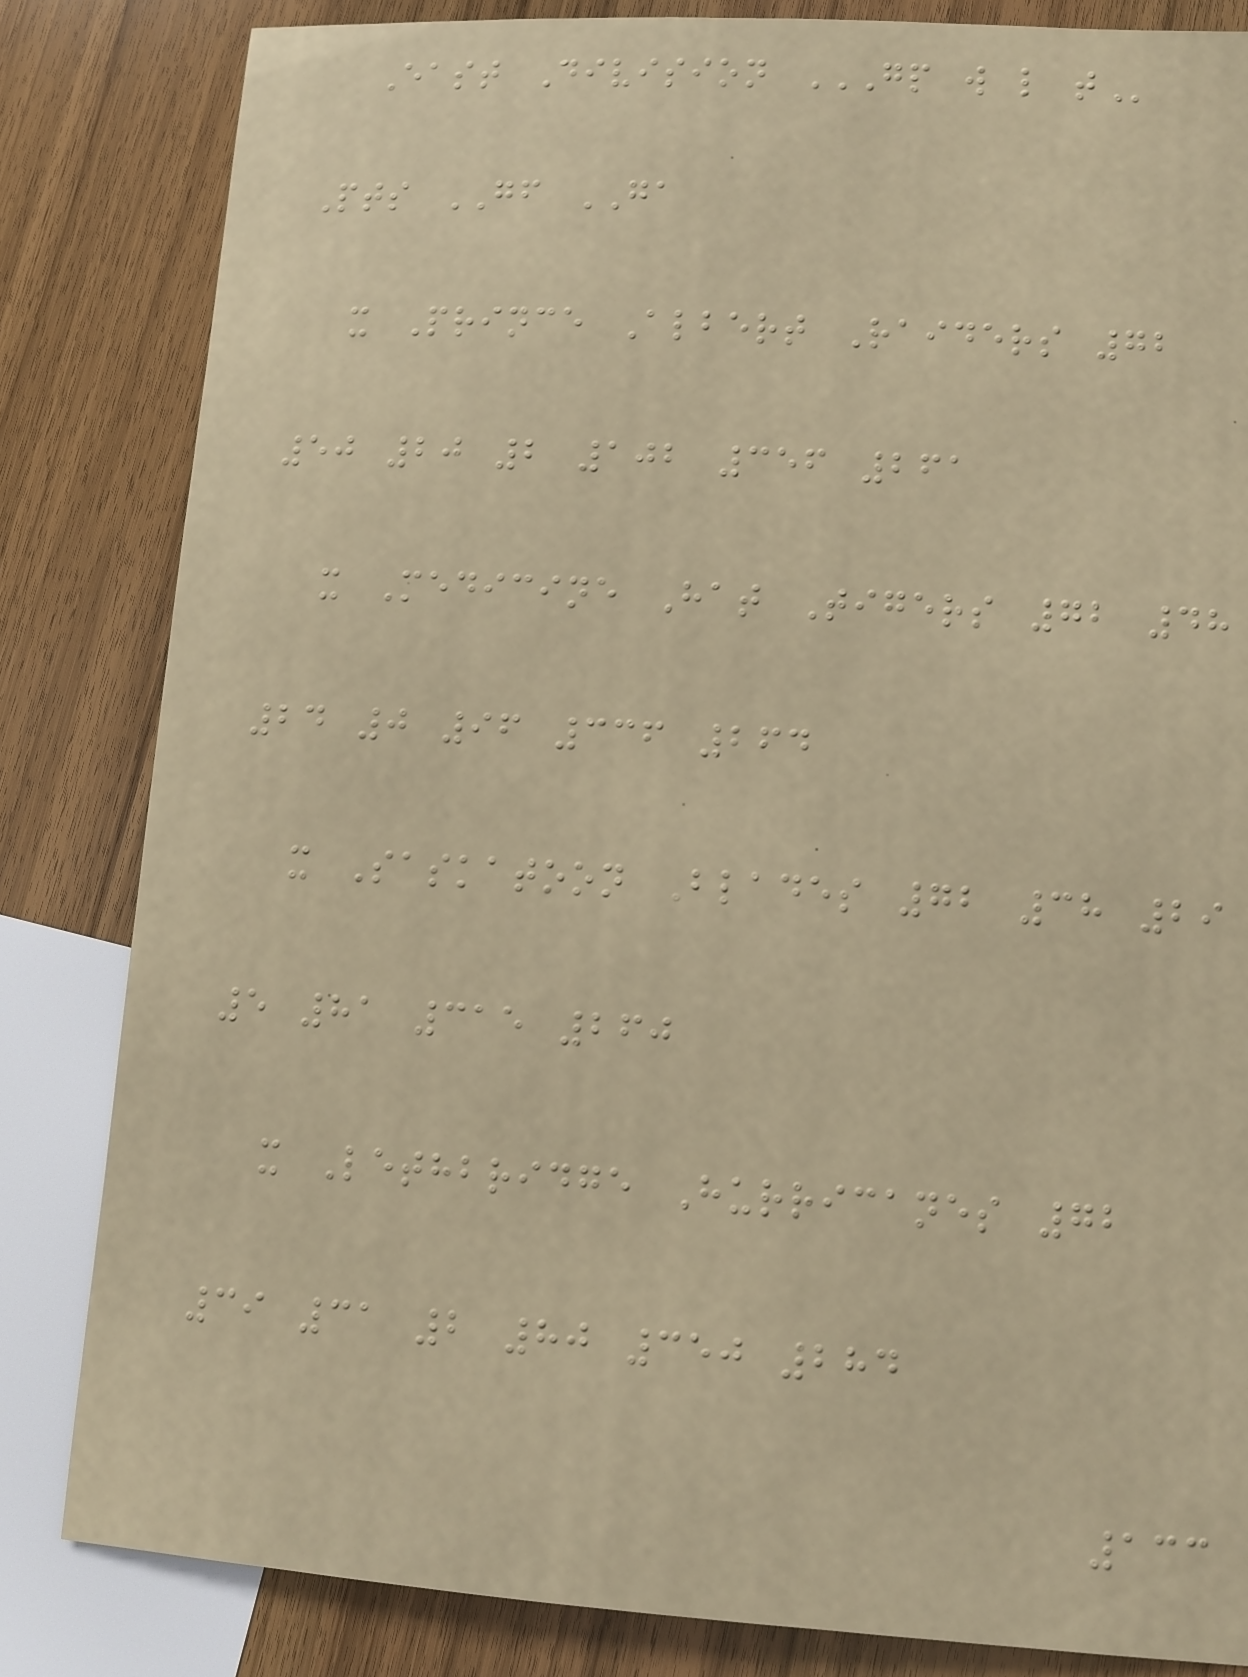East Division GP W L T
Pts GF GA
x Prince Albert Raiders 72
50 20 2 102 356 261
x Medicine Hat Tigers 72 48
24 0 96 336 264
x Saskatoon Blades 72 38 29
5 81 315 260
x Lethbridge Hurricanes 72
39 31 2 80 350 284
133
